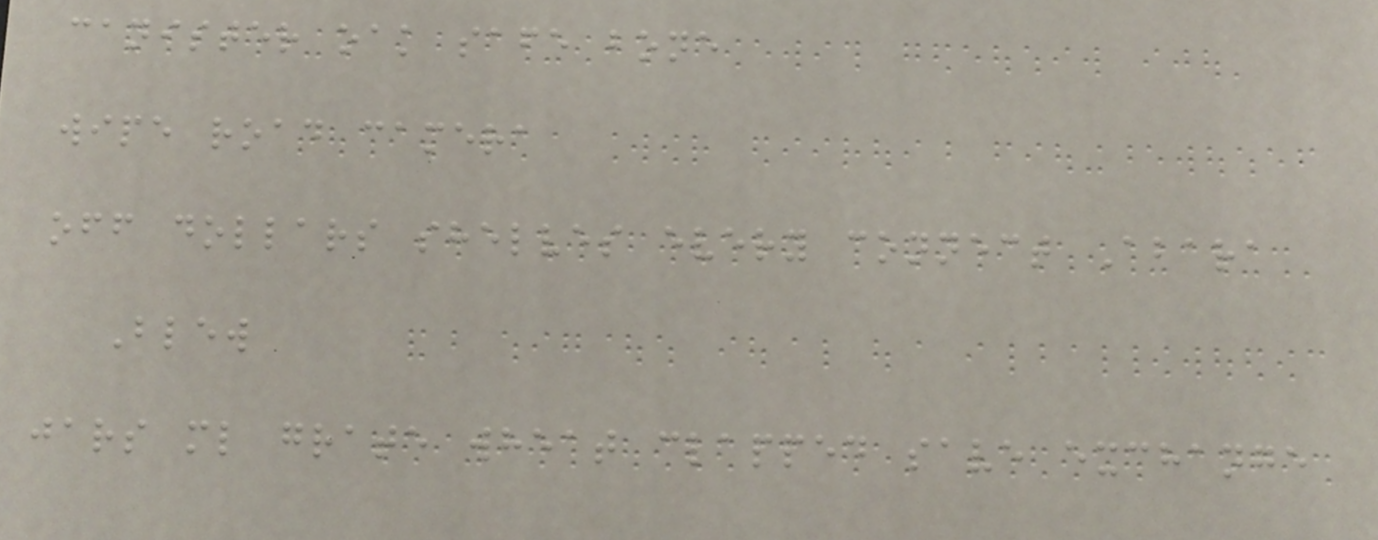canister oak safe bone
wipe road camera
off dollars shelves every connect Abara
Blew
jars ml grate wheat clapped save exchange
